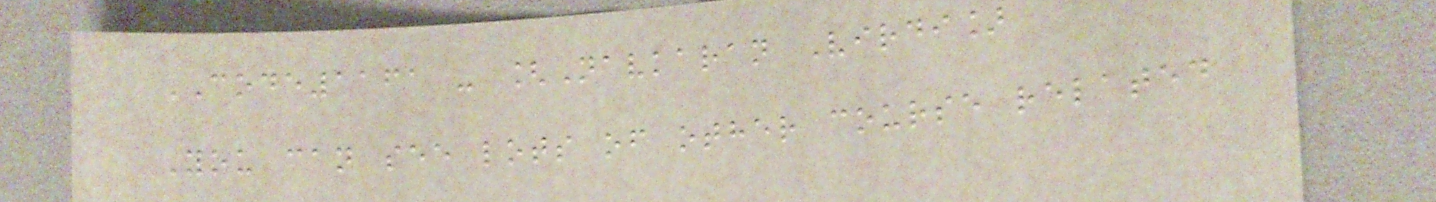CODE1161 - [Navkaran Virdi]
You can see lots of other course related
